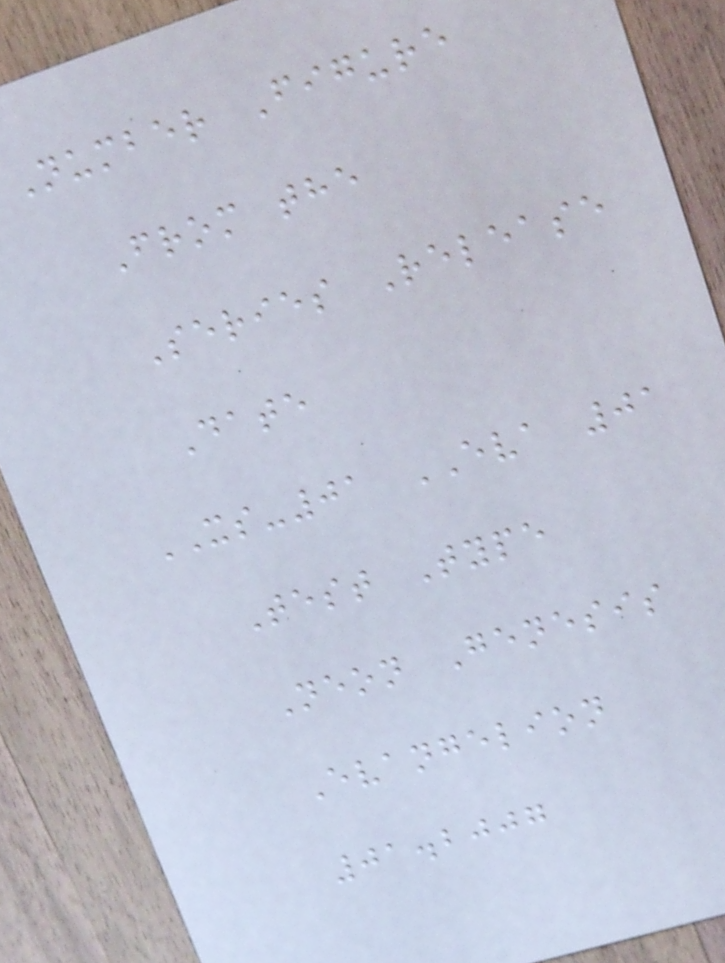Number Figure
From the
Series Release
Date
XS-01 EVA 01
Test Type
Neon Genesis
Evangelion
01.2007
